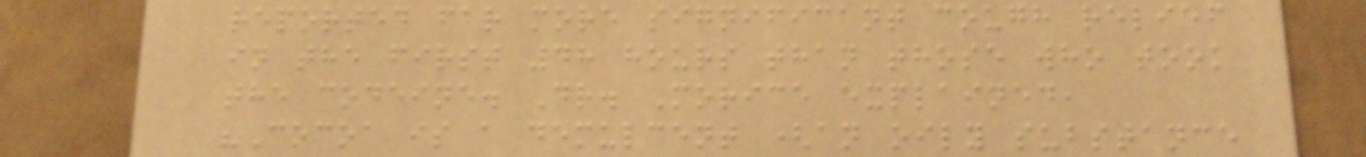reported far more significant cough relief
in the first 48 hours than those who took
the codeine. Dr. Morice explained,
"Cocoa is a demulcent (an oily substance
